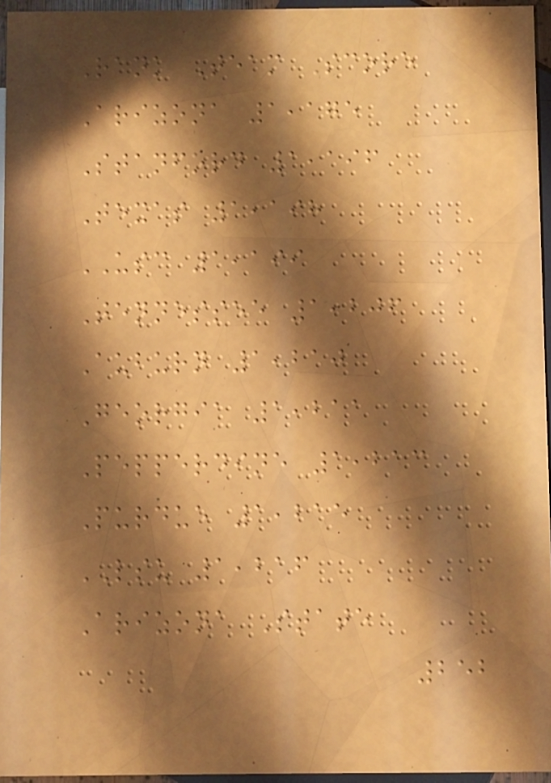Rank Team Score
Arizona 1,175
Stanford 1,196
Texas 1,198
USC 1,199
Tennessee 1,206
Auburn 1,210
Georgia 1,211
Pepperdine 1,213
Purdue 1,215
LSU 1,216
Arizona State
252
